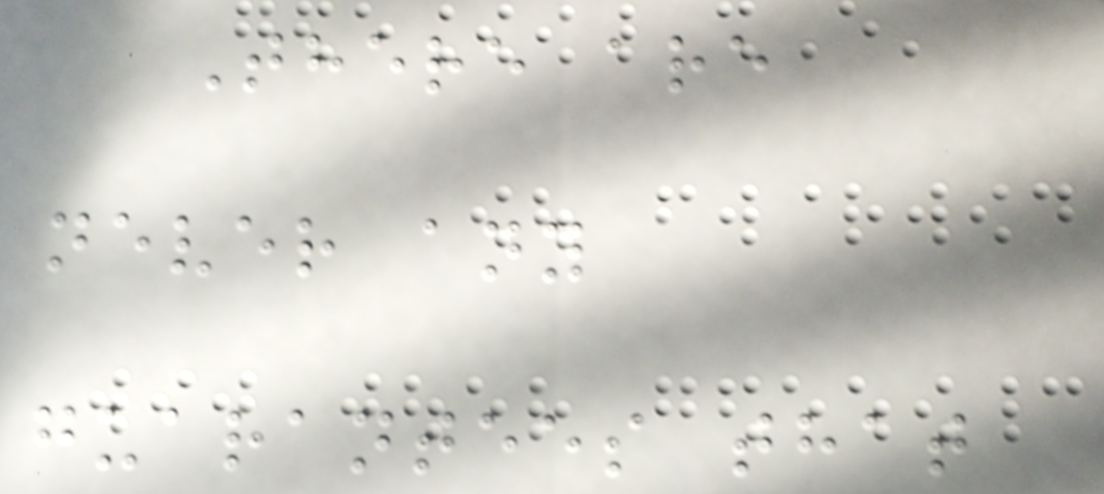There are
never any
guarantees that
